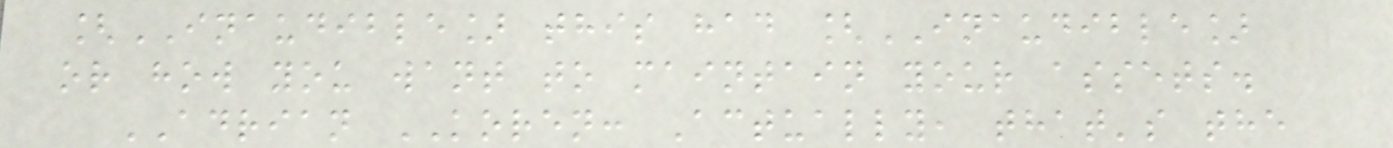[INAUDIBLE] this had [INAUDIBLE]
or how you want to maintain your assets.
ADRIAN KOREN: Actually, that's the
